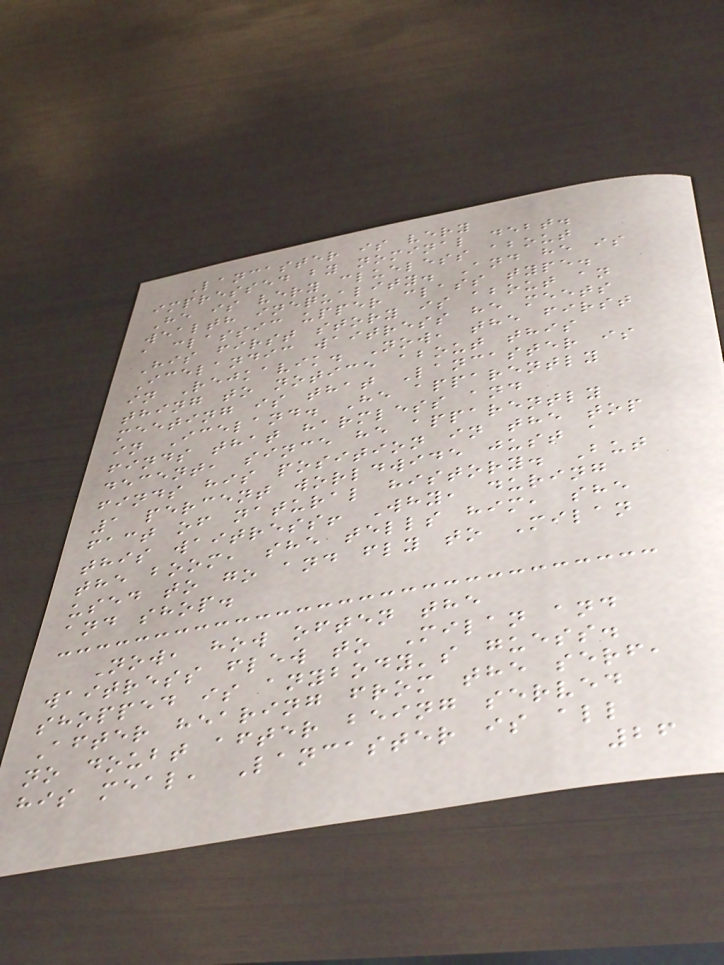Lancaster is very
impressed by nominal debt.
He is very clueless about
wealth inequality. And he is
a classic upper class type.
His first story is about an
Icelandic waitress he meets
in Rejkavik. Now, the first
thing to notice about this
meeting is that Lancaster is
in Iceland. He apparently
finds that harmless and
decent, since he apparently
finds his position in the top
1 percent worldwide just a
fact of natural history. But
this waitress! Why, during
the boom, she tells him, she
used to go and fly to Milan
and shop.
Now, how often the
waitress flew to Milan and
shopped is anybody's guess.
After hearing from the serf,
no doubt after being served
his meal, Lancaster is all
26
